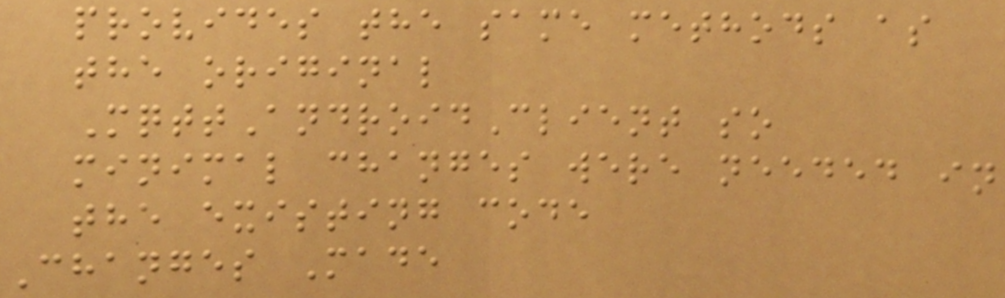provides the same methods as
the original
MqttAndroidClient so
minimal changes were needed in
the existing code
Changes Made
